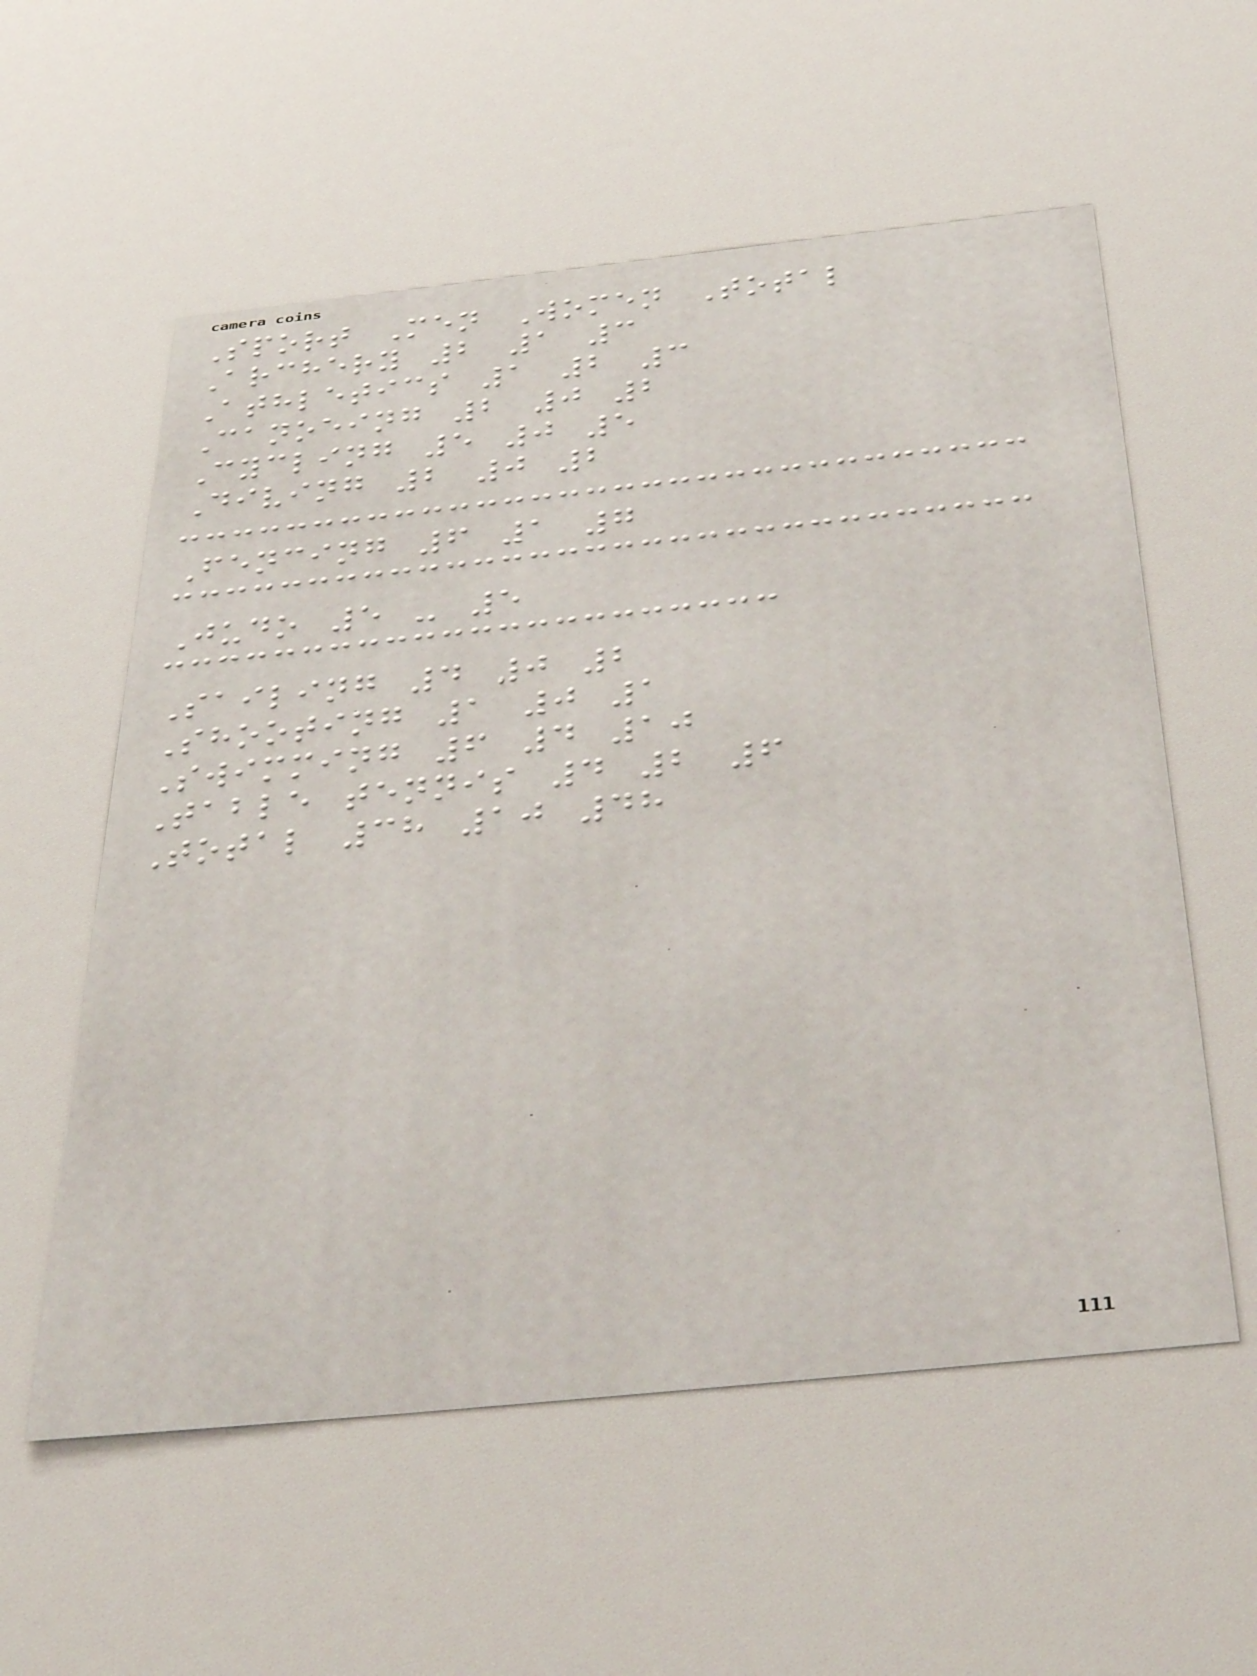Sport Men Women Total
Archery 2 1 3
Athletics 1 2 3
Canoeing 2 0 2
Cycling 5 0 5
Diving 2 0 2
Fencing 6 1 7
Judo 5 - 5
Sailing 4 0 2
Shooting 1 0 1
Swimming 6 4 10
Table tennis 4 2 6
Total 38 10 48
